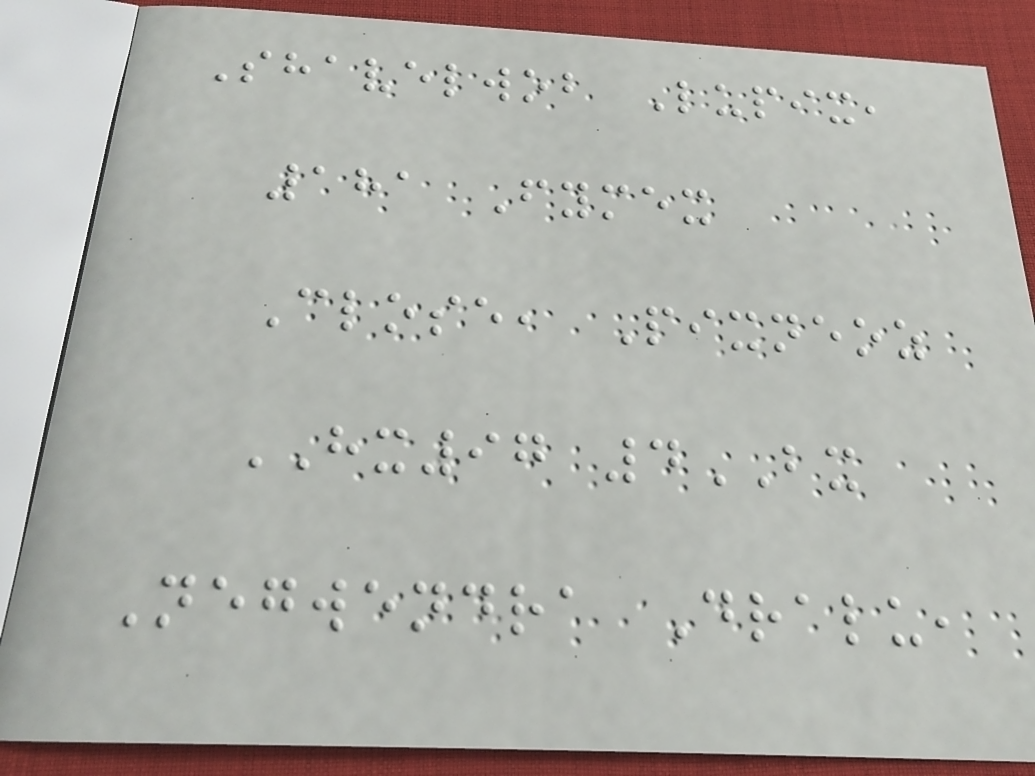Shavelwob Lupix,
181 Fymex
Close, Pixneoz
HX97 4BX
Negwendra Dralu,
